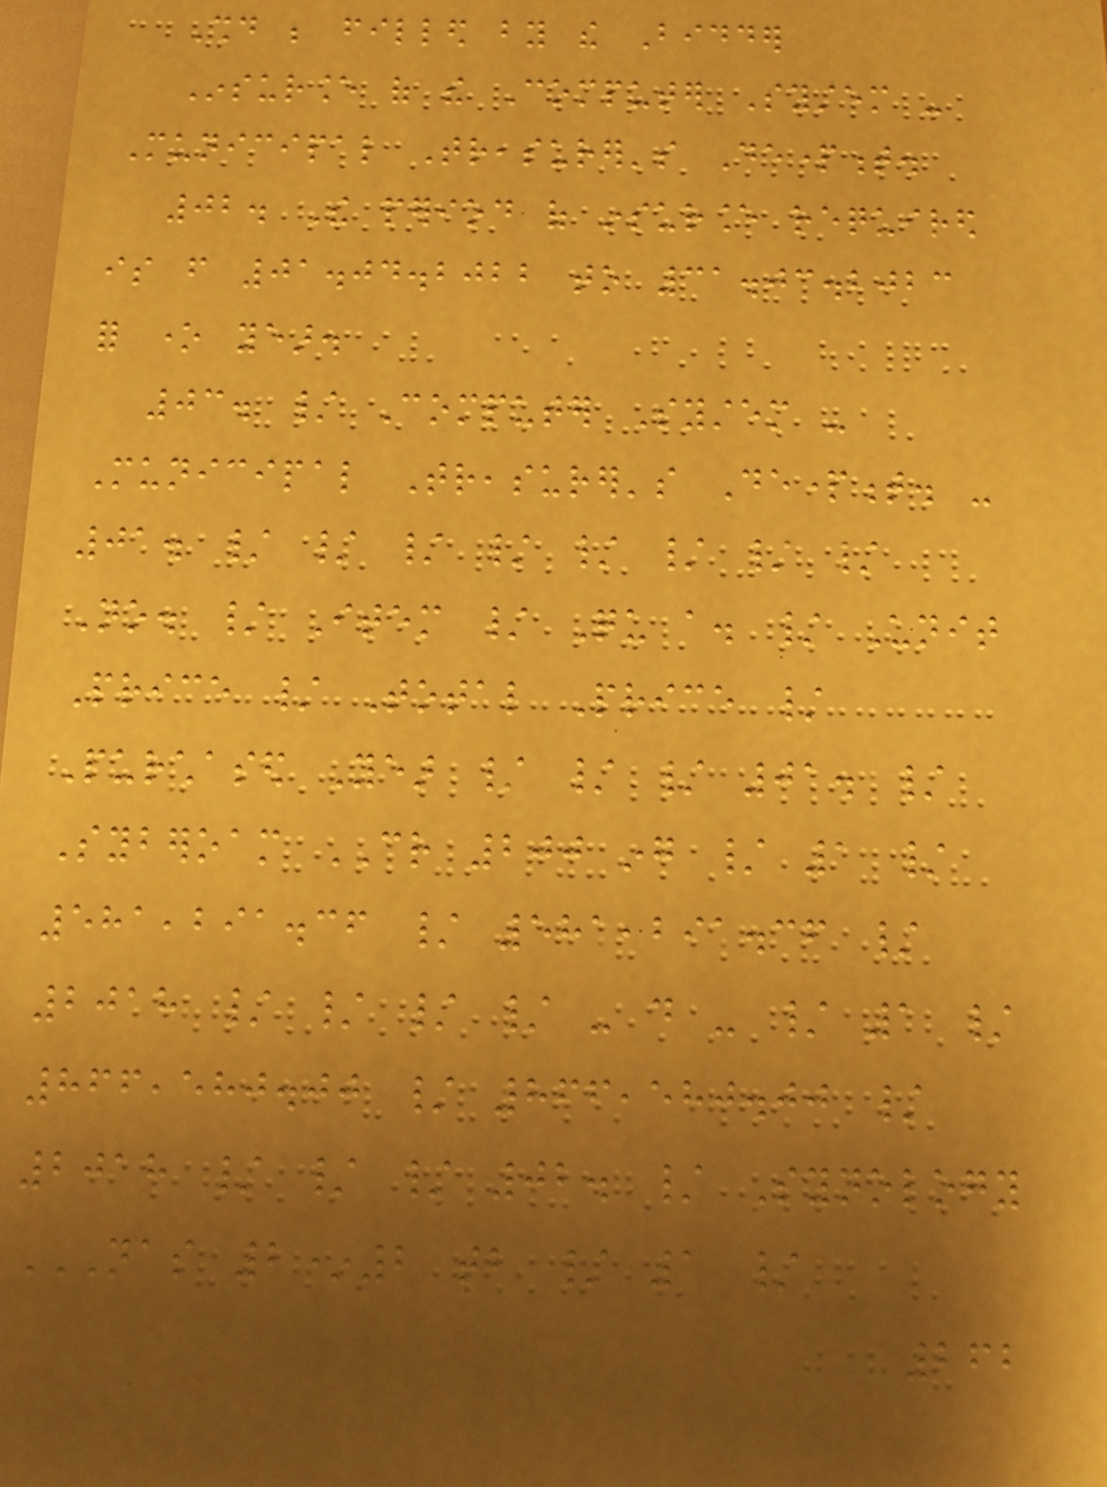Should be filled by the Bidder
Insurance of the Computer System -
Municipal Treasurer's Department.
02. The period of insurance required
is from 01.04.2022 to 31.03.2023
for one year.
03. / Computer System -
Municipal Treasurer's Department. -
01. / / / / / / / /
No. / Item / Qu a. / Unit
Price / Total Price /
Purchased Year / / / 01. /
Syberoam CR 200 ing / 1 /
581,291.36 / 581,291.36 /
2018 / / / / - do - / 1 /
866,580.00 / 866,580.00 /
2018 / / / 02. / Synology
NAS 2*2 TB / 1 /
262
